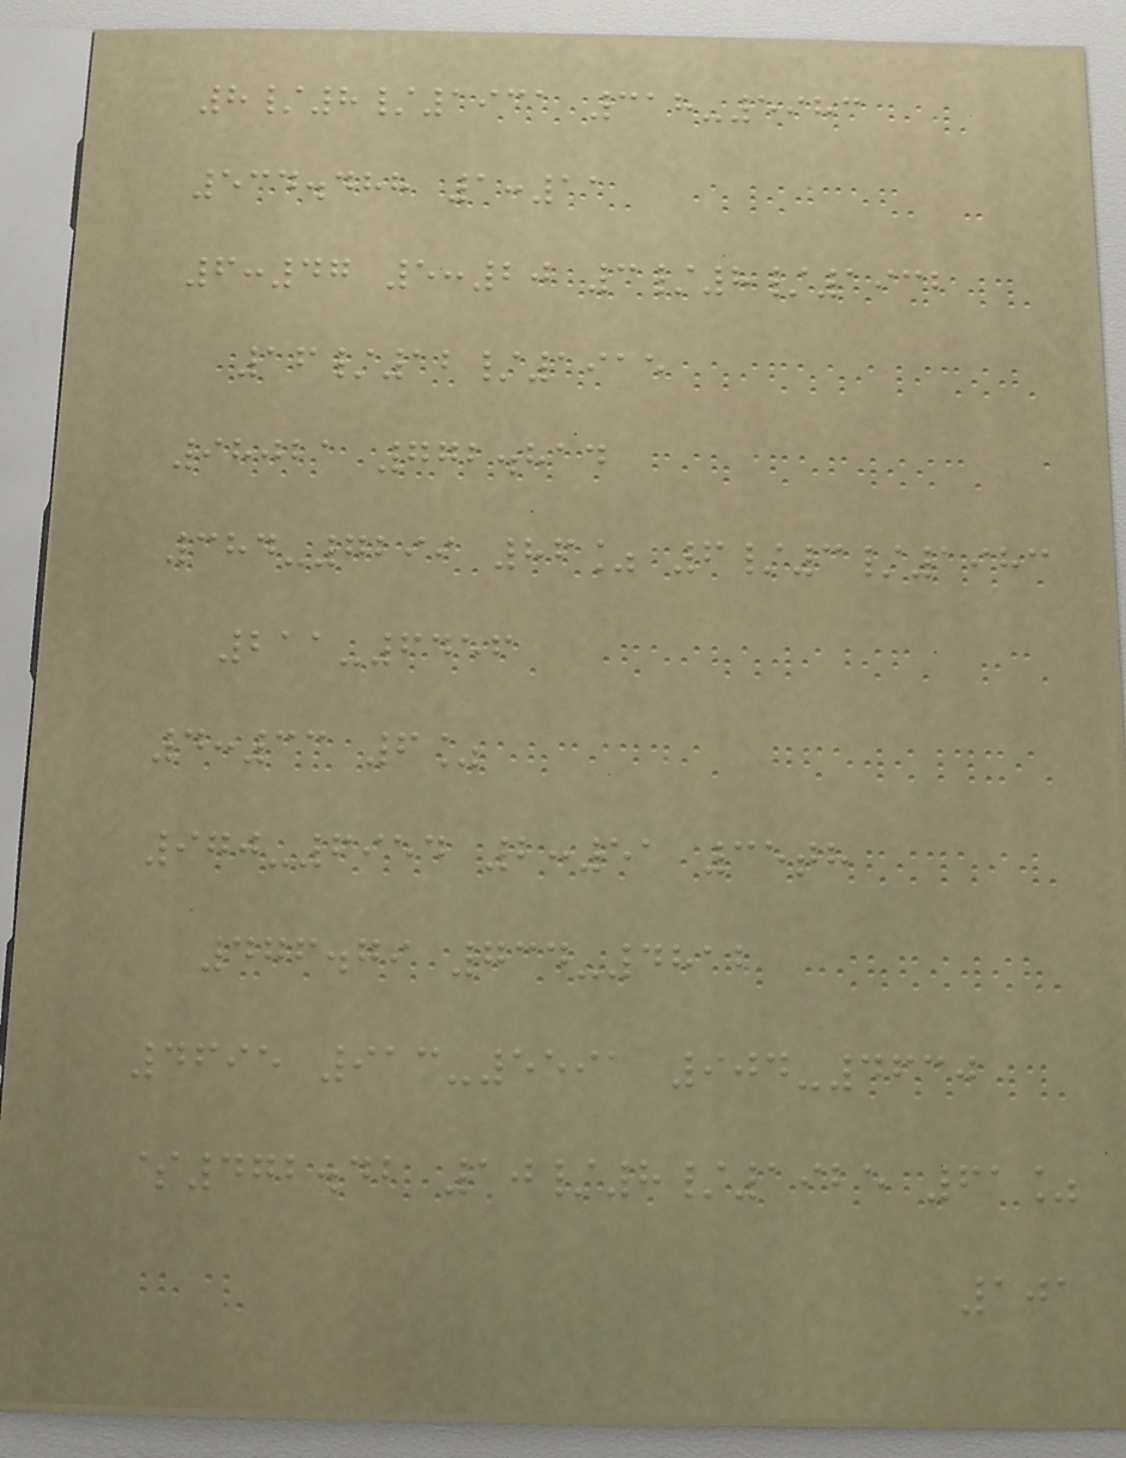8/8/1931 318-5983
534.488 1:11
6:47 5:20 3/8/1932
16/12/1915
98021 772.814
384-7299 86% 6/3/1983
211-6456
4:33 6%
970-6954 2:51 35th
476.79 734-4812
4695 913-5591 904-4630
$472.42 10/8/1925 61%
101
